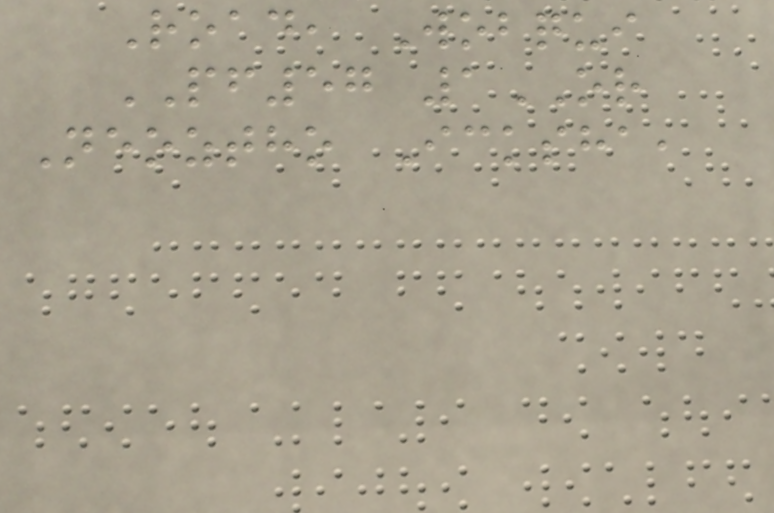Road, Wobqui
PF57 1OR
Neoztho Icksha,
